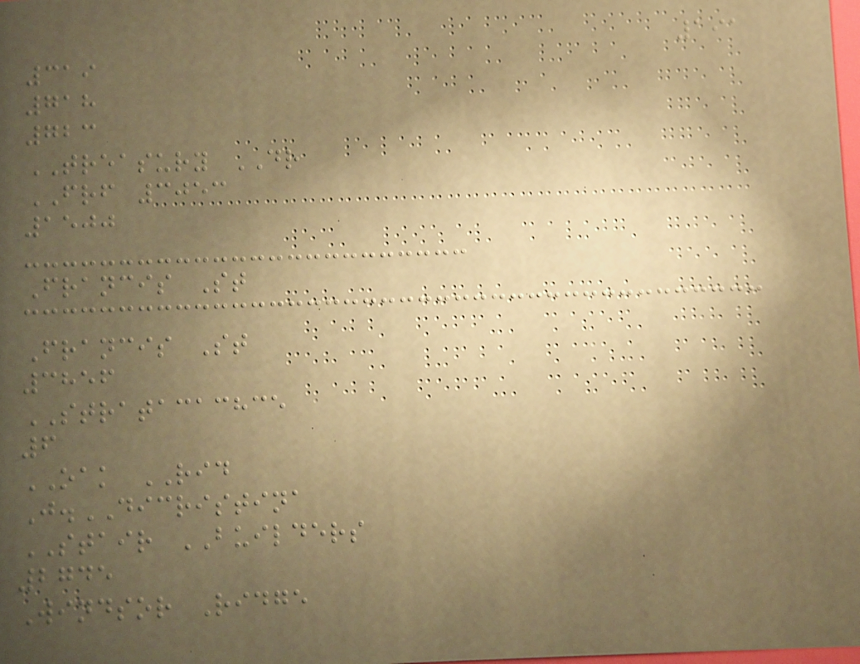191
319
718
723
TREASURY DR
FRF 3053
1500
Francis St
Francis St
3856
STRATACACHCE
6
OAK RID
J.DICRISTINA
STAIR BUILDERS
2745
Windsor Ridge
